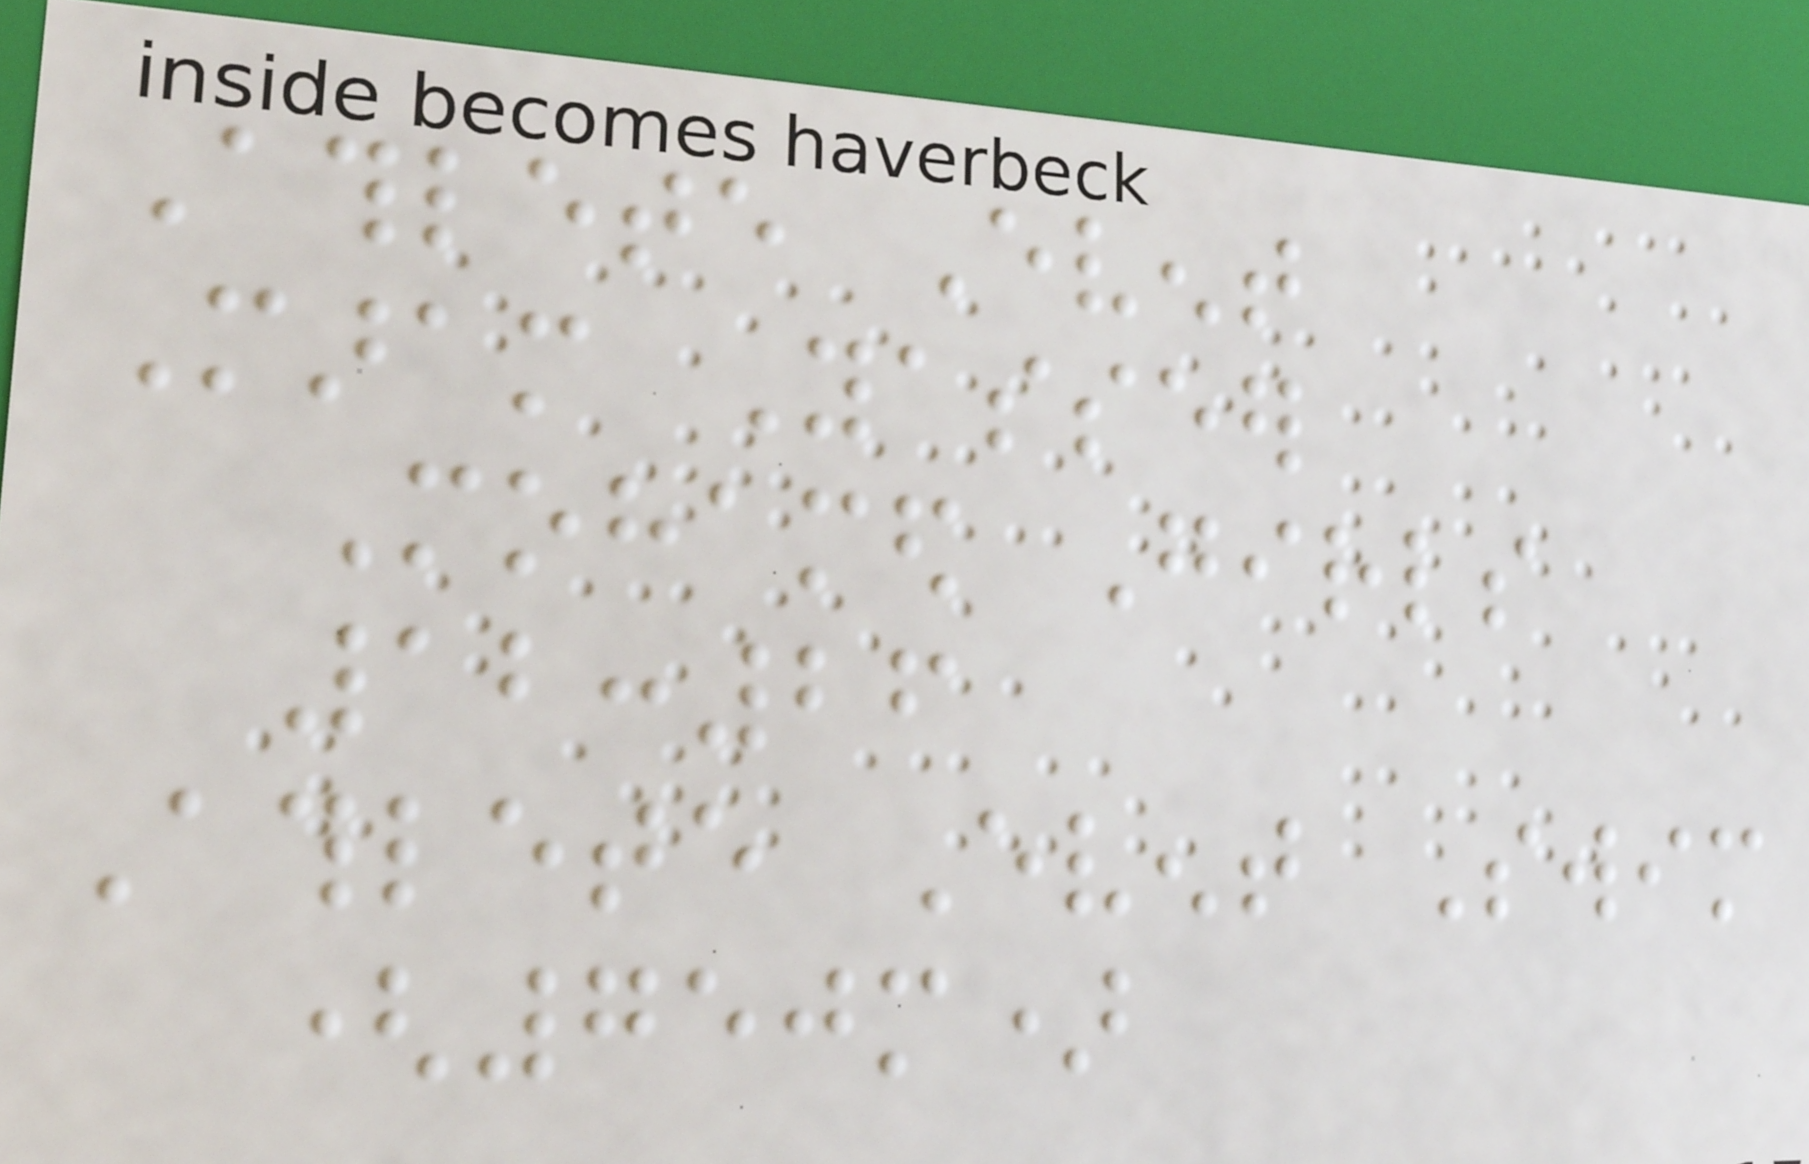Athlete Event
Maram Yasseer
Mohamed Girls
12:26
Athlete Event Swim
(750m)
